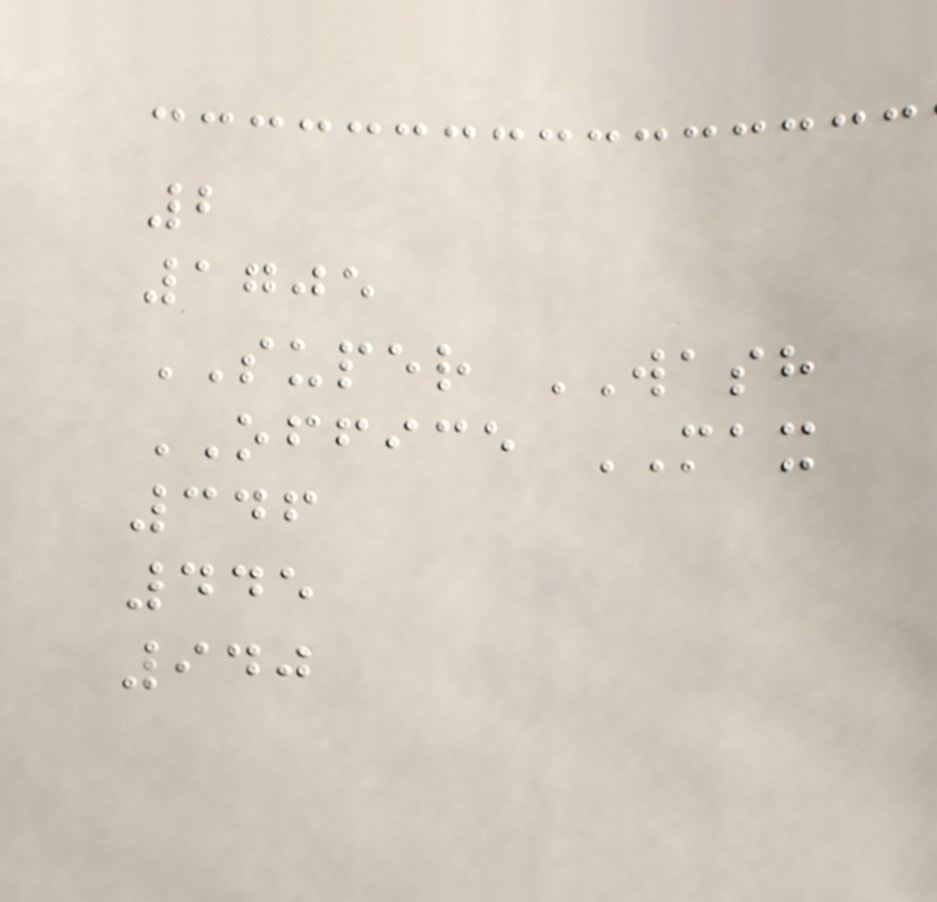2
1705
SUPER WASH
OFFICE MAX
346
445
940
